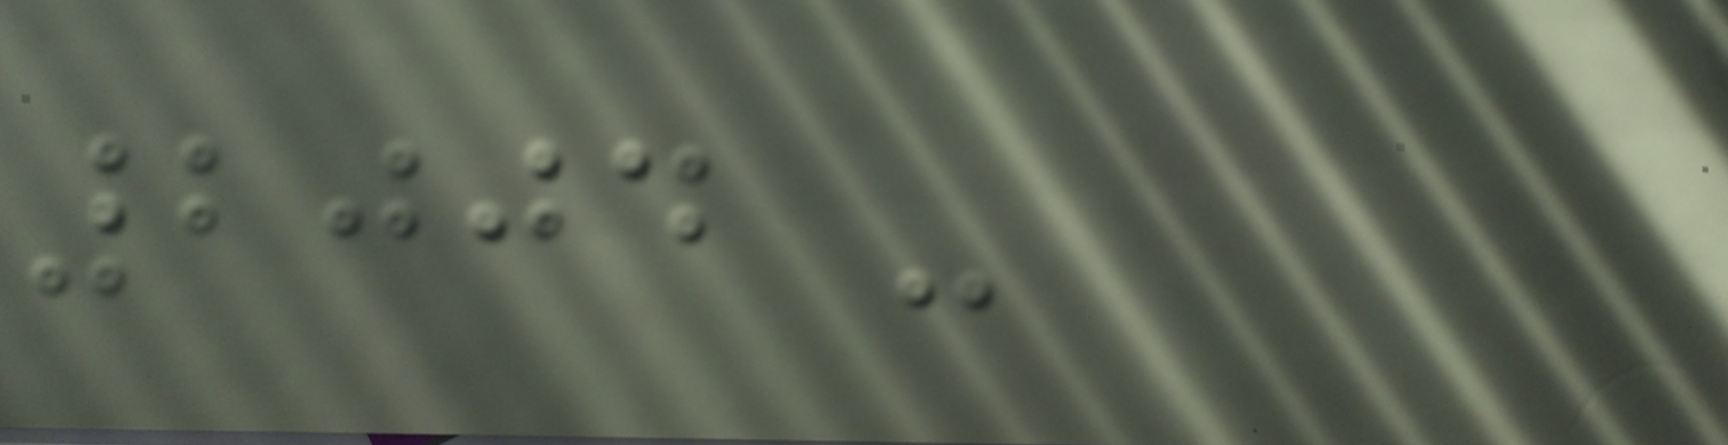2004 -
